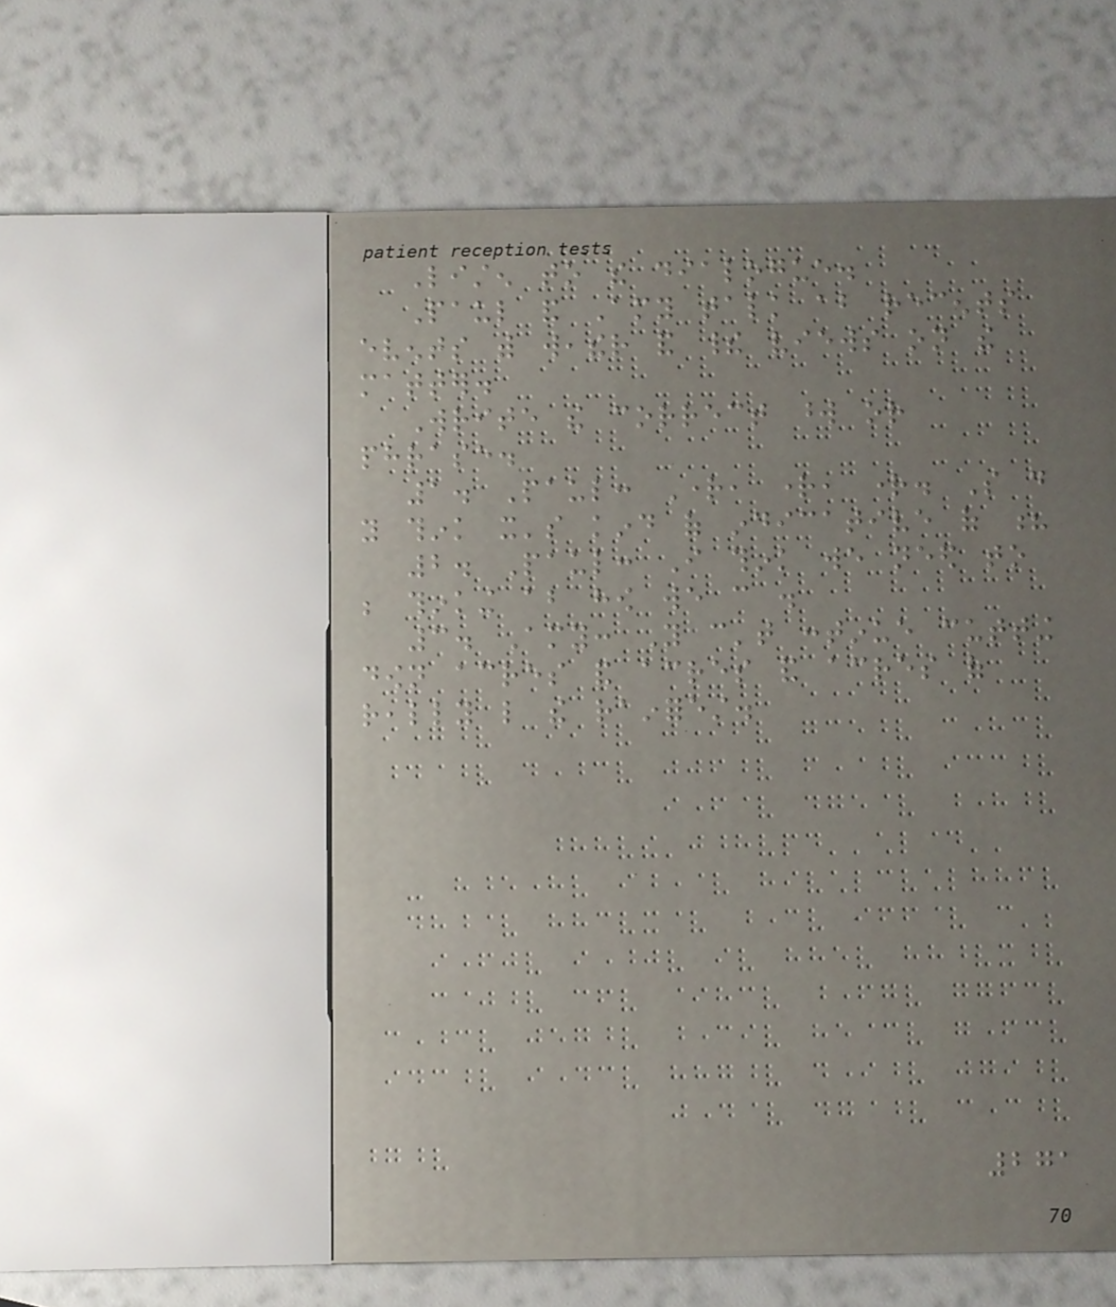Listen to the dialogue.
Paul and Amy talk about recents
events with weather and their views on the
matter.
Write the correct word or
phrase.
1. Paul: Right, right, right. So do
you think it's kind of indicative of ?
2. Paul: I think we need to
be thinking about how we can .
3. Amy: You can't continue cutting
down acres and acres and acres of
really like the rainforest.
271
